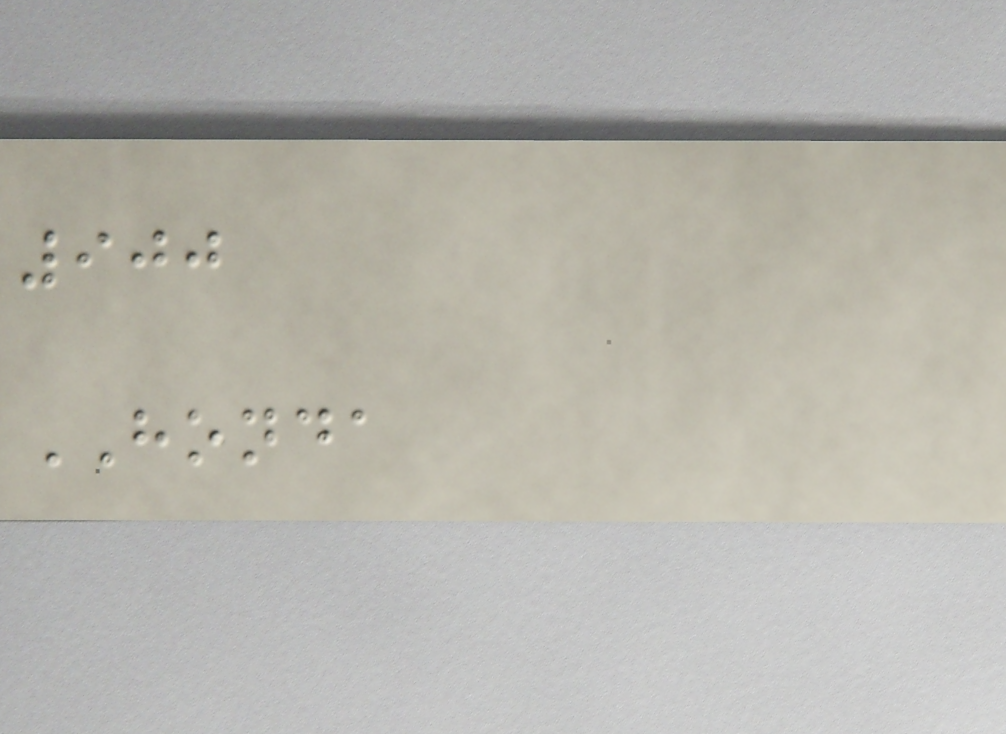900
HONDA
